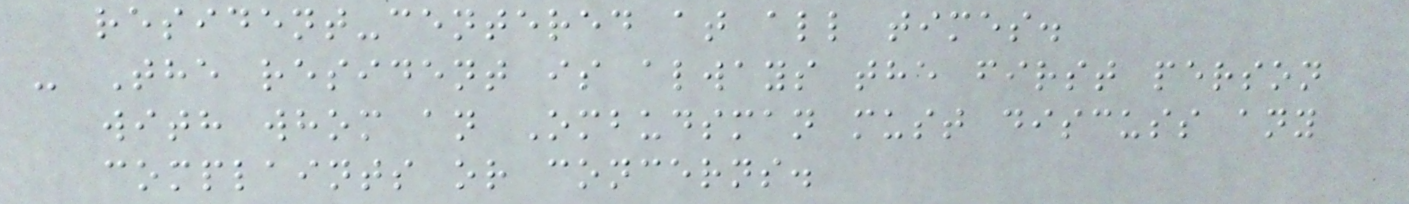resident-centered at all times.
- The resident is always the first person
with whom an Ombudsman must discuss any
complaints or concerns.
